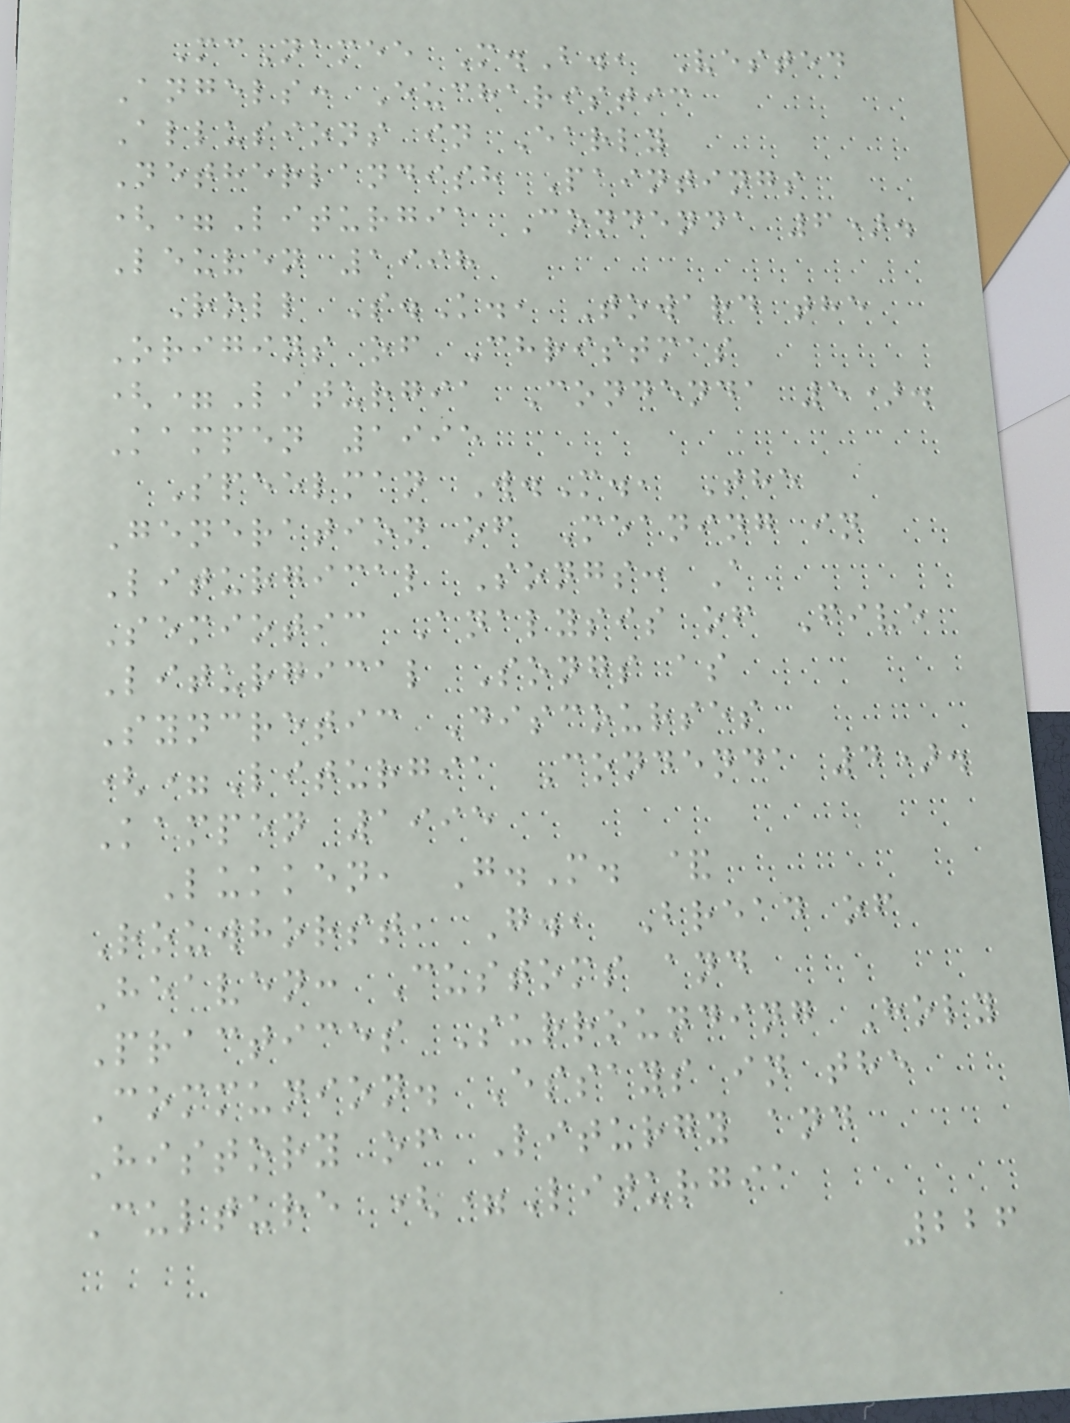McNamee M.B., Vested
Angels: Eucharistic
Allusions in Early
Netherlandish Paintings
(=Liturgia Condenda 6).
Leuven 1998
Roll S.K., Toward the
Origins of Christmas
(=Liturgia Condenda 5).
Kampen 1995
Speelman W.M., The
Generation of Meaning in
Liturgical Songs: A
Semiotic Analysis of Five
Liturgical Songs as
Syncretic Discourses
(=Liturgia Condenda 4).
Kampen 1995
Lukken, G.M. &
Rouwhorst, G., Bread of
Heaven: Customs and
Practices Surrounding Holy
Communion. Essays in the
History of Liturgy and
Culture (=Liturgia
226
